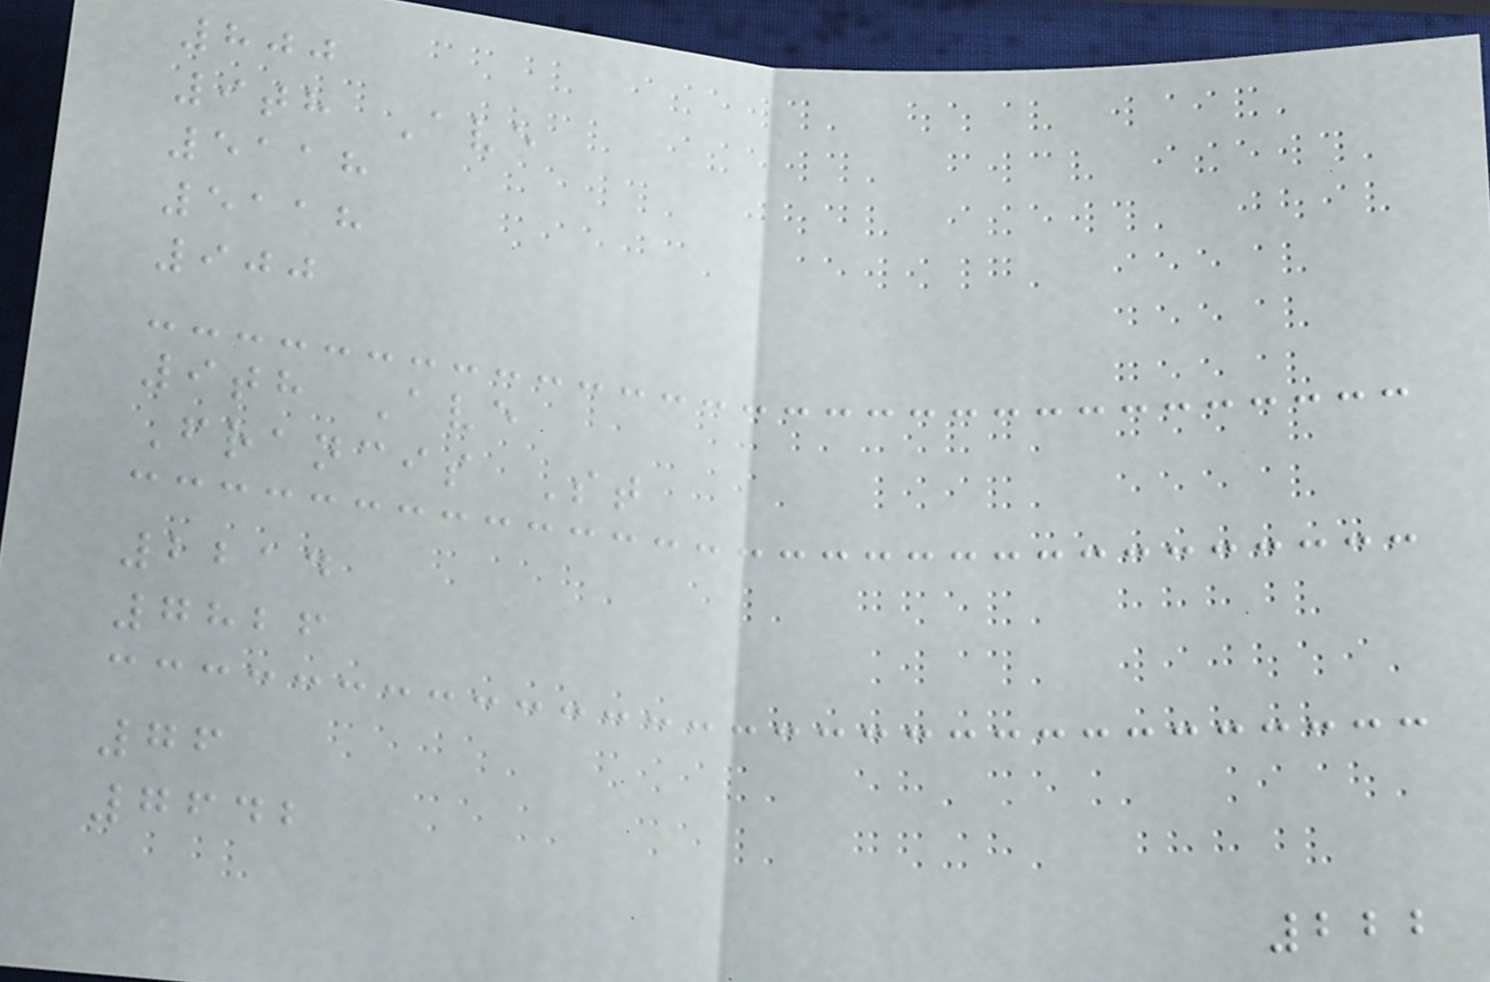800
9th Ave
5118
5118
900
9th Ave
Francis St
2214
7826
76
7642
222
